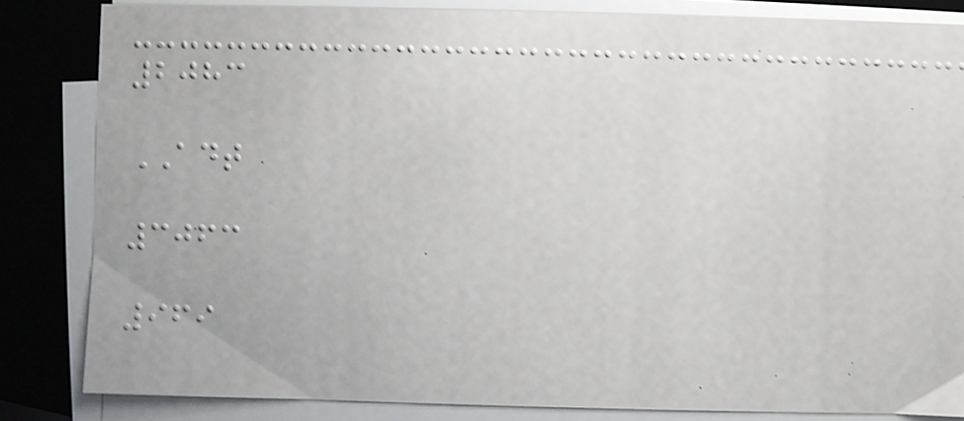2083
ADT
3063
969
